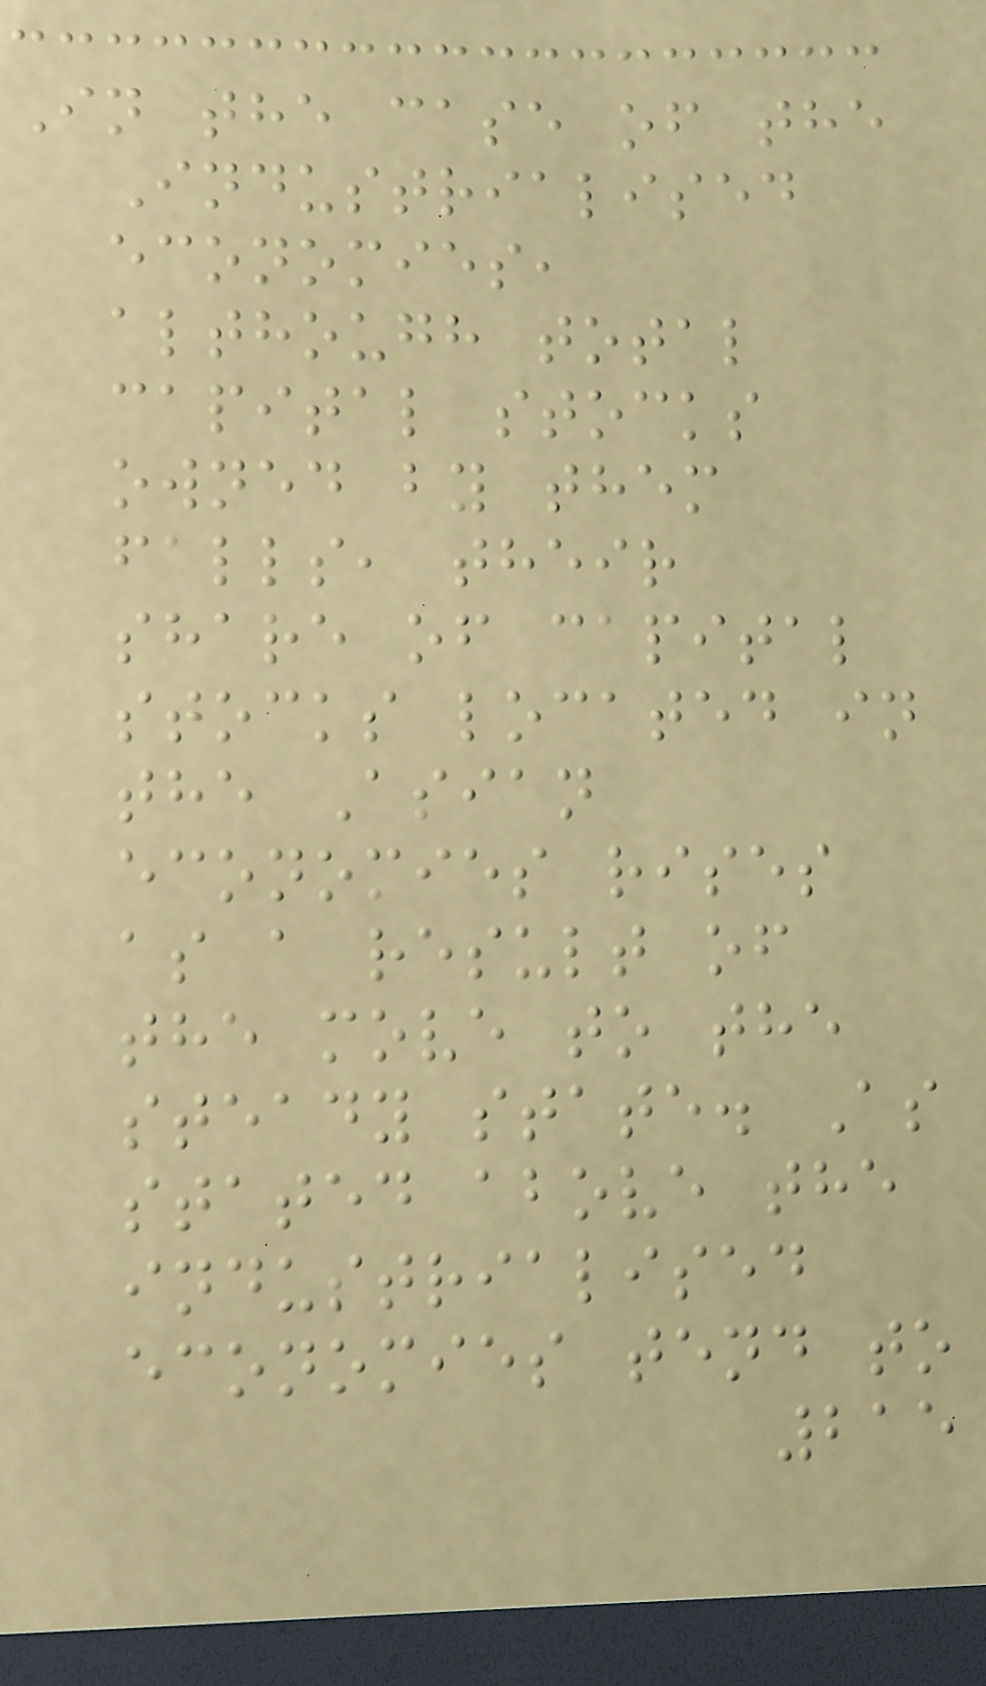In the case of the
Industrialised
economies,
although total
capital stocks
owned by them
falls, their
share of capital
stocks located in
the Asian
economies rises
as a result of
the move to the
steady state. As
stated above the
industrialised
economies tend to
215
